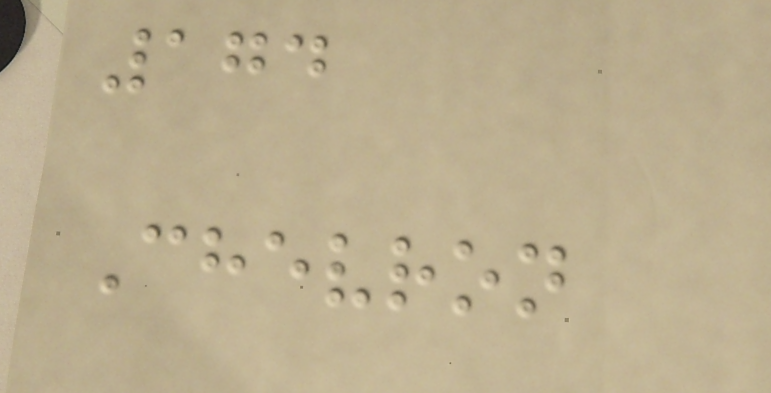174
Chevron
